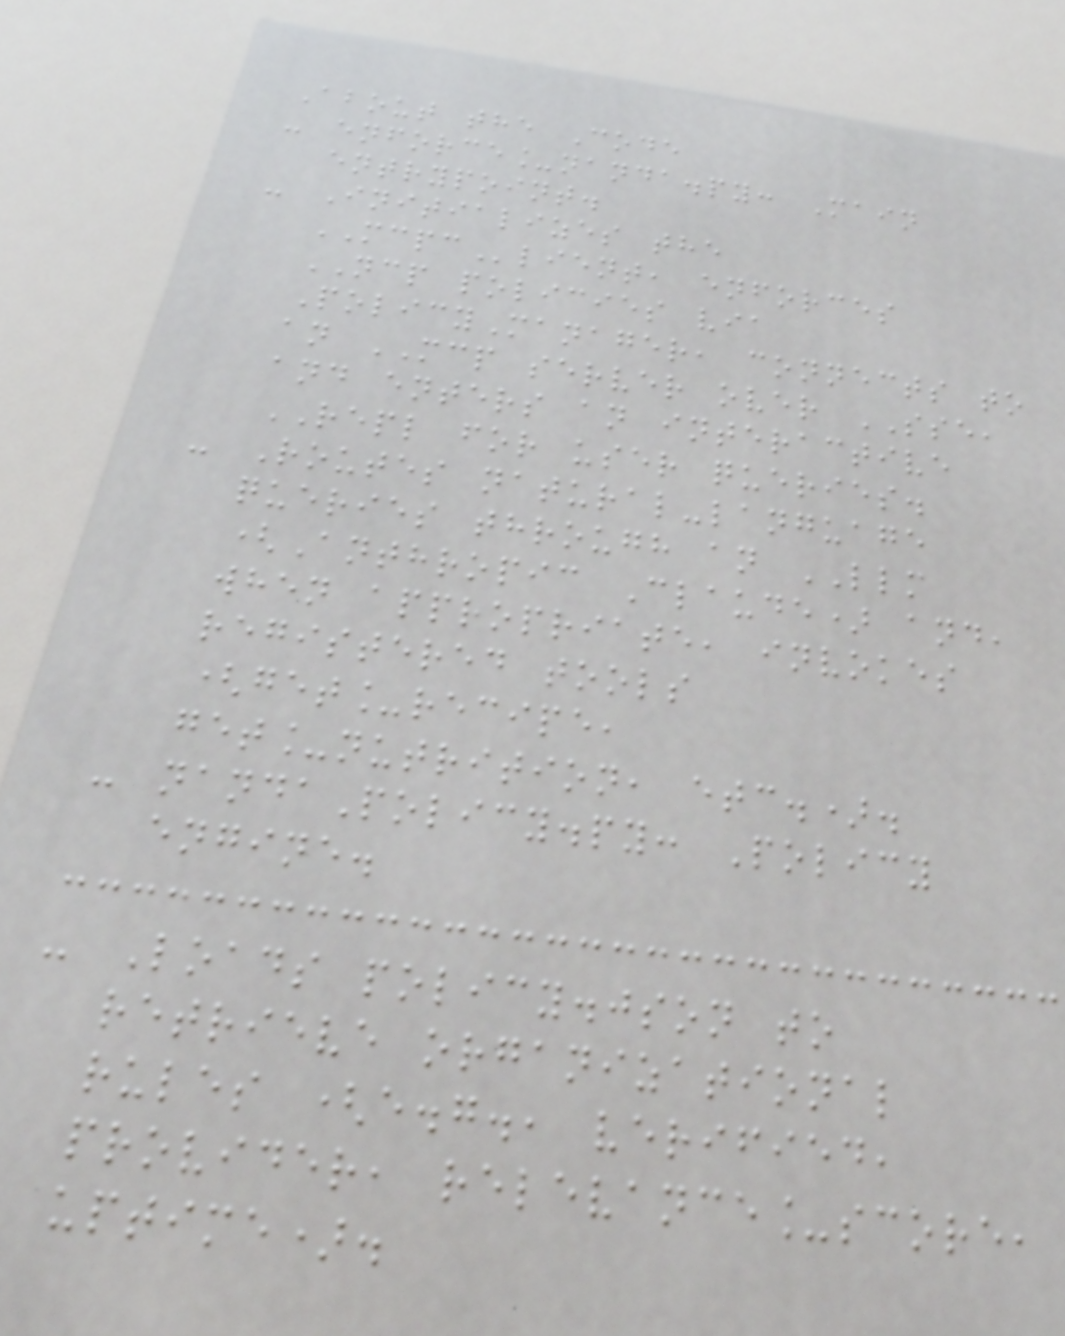About the Code
- enforce_nanda.py: Main
entrypoint.
- Initializes the
MCPClient, enforces
NCP policies via
PolicyManager, connects to
an MCP server over SSE,
and enters an interactive
REPL for user queries.
- Routes natural-language
queries through an LLM
(Anthropic Claude) and,
when appropriate, invokes
registered tools
(get_recipe,
get_nutrition, etc.).
- nandaPolicy.py: Policy
engine.
- Loads policy.json to
retrieve organizational
rules (e.g., verified,
provider, relevance_score,
uptime).
